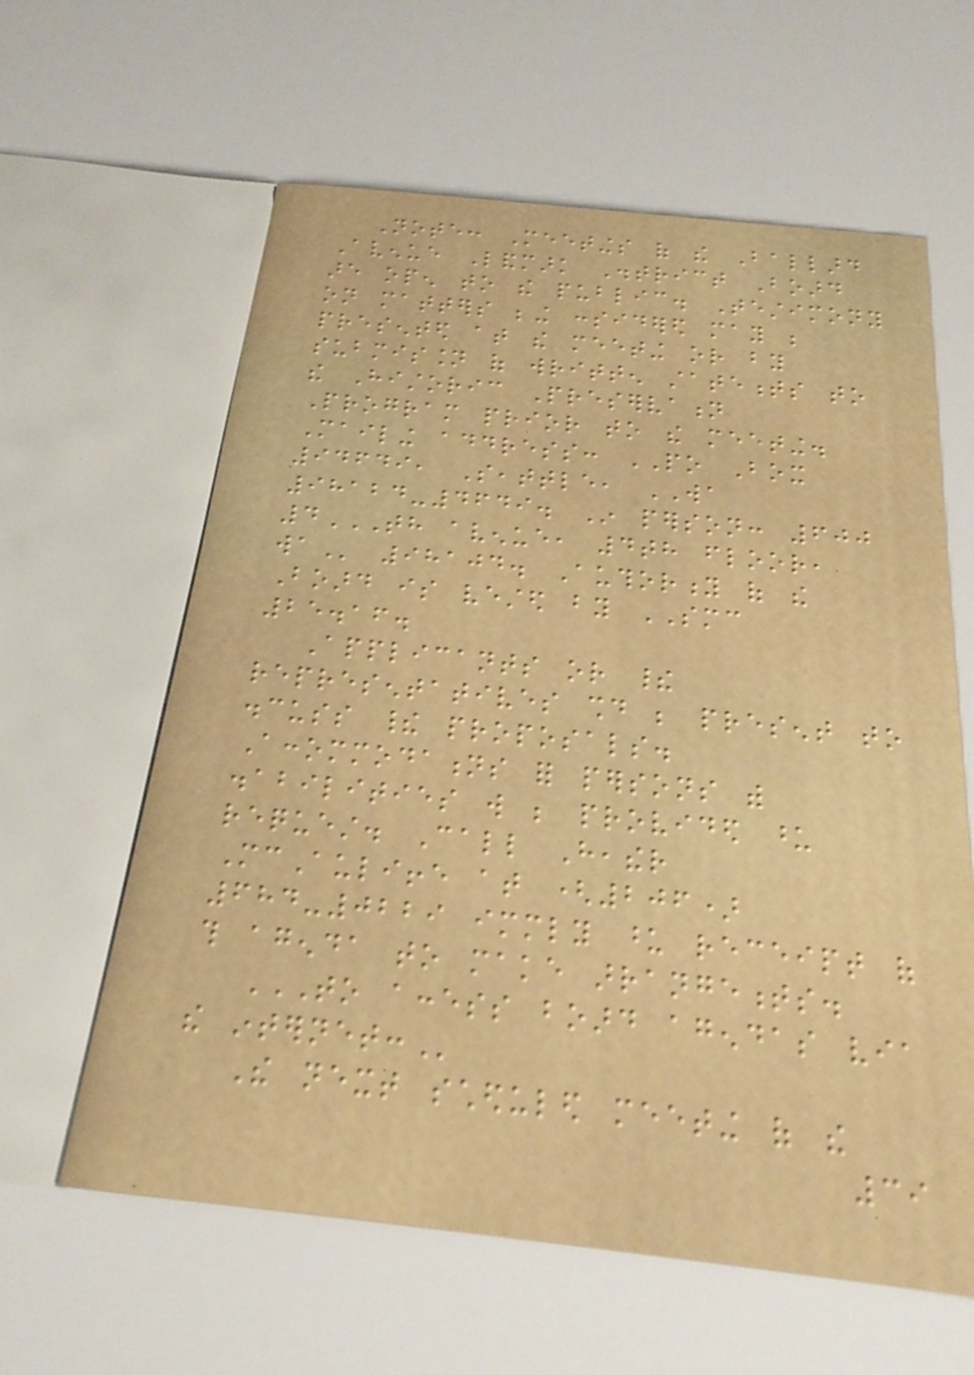Note: Meetings of the Ballard
Avenue Landmark District Board
are open to the public. Testimony
on matters being considered may be
presented at the meeting or by
submission of written statements to
the Historic Preservation
Program prior to the meeting.
Mailing address: PO Box
94649, Seattle, WA
98124-4649. In person: 600
4TH AVENUE, 4TH FLOOR,
WA 98104. Authority of the
Board is vested by SMC
25.16.
Applicants or their
representatives should be present to
discuss their proposals.
Accommodations for persons with
disabilities will be provided upon
request. Call Heather
McAuliffe at (206)
684-0229 immediately upon receipt of
this agenda to make arrangements.
TO ACCESS BOARD AGENDAS VIA
THE INTERNET:
The next scheduled meeting of the
39
